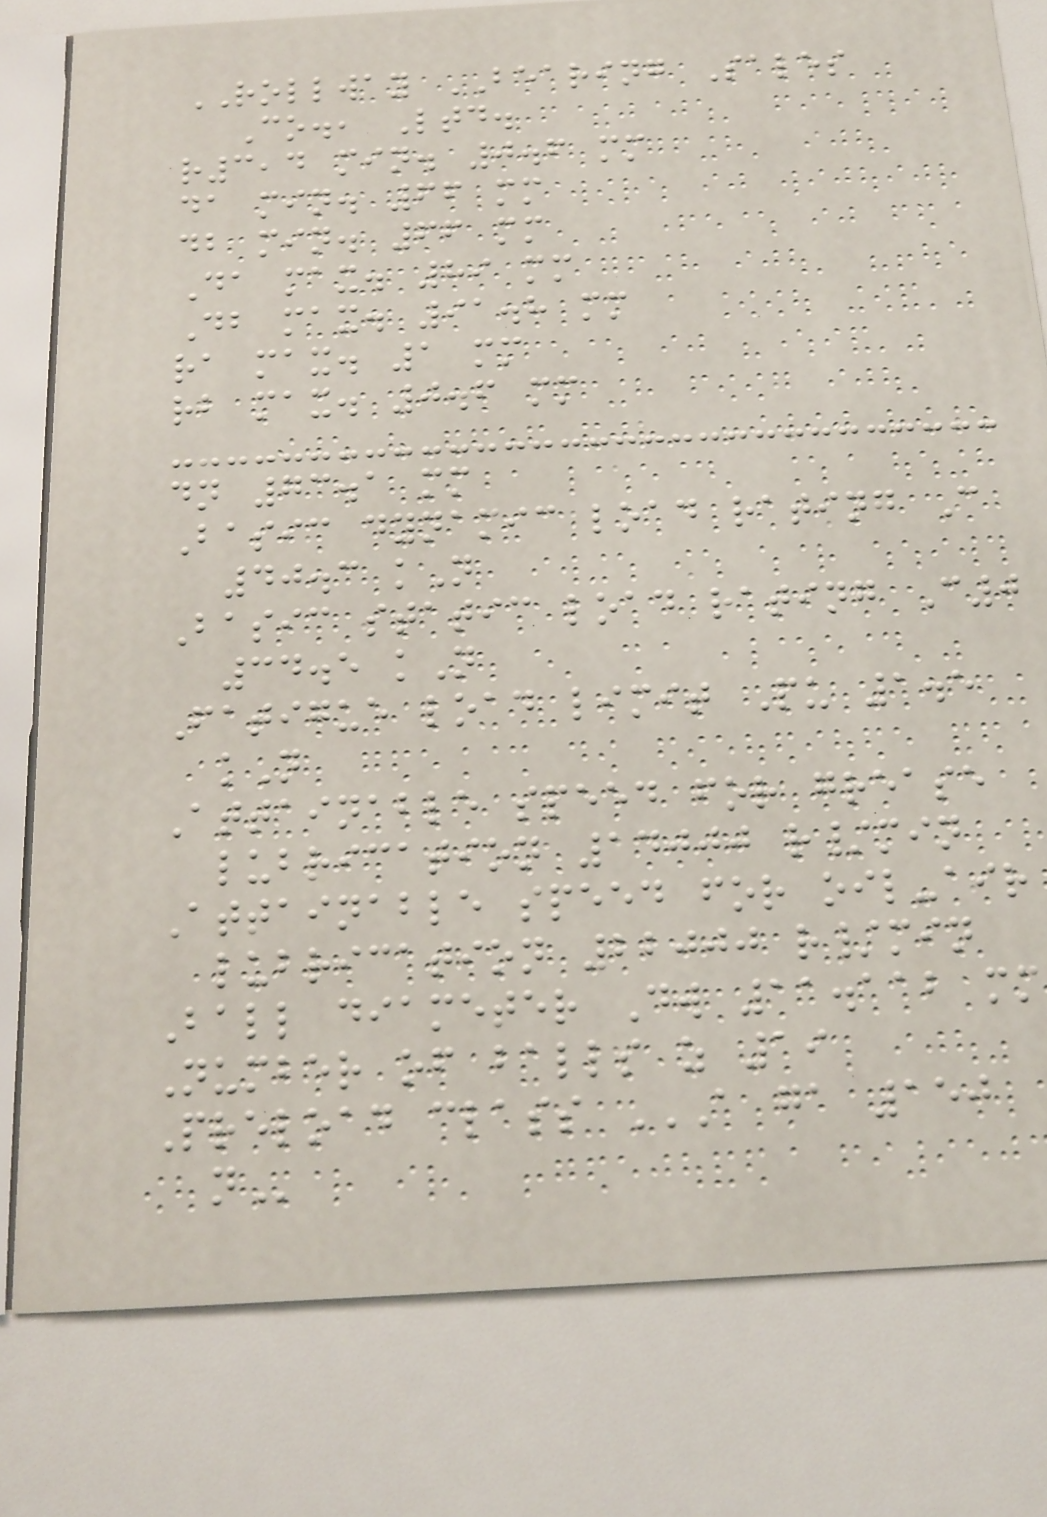ROLLWAY BEARING Sales
Co., Ltd.
r3,4 min. 0.6 mm
da min. 66 mm
db min. 66 mm
Da max. 89 mm
Db max. 91.8 mm
ra max. 1 mm
rb max. 0.6 mm
dn 73.1 mm
Basic dynamic load rating C
40.3 kN
Basic static load rating C0
34.5 kN
Fatigue load limit Pu 1.5
kN
Attainable speed for grease
lubrication 14000 r/min
Attainable speed for oil-air
lubrication 22000 r/min
Ball diameter Dw 11.112 mm
Number of balls z 19
Preload class A GA 150
N
